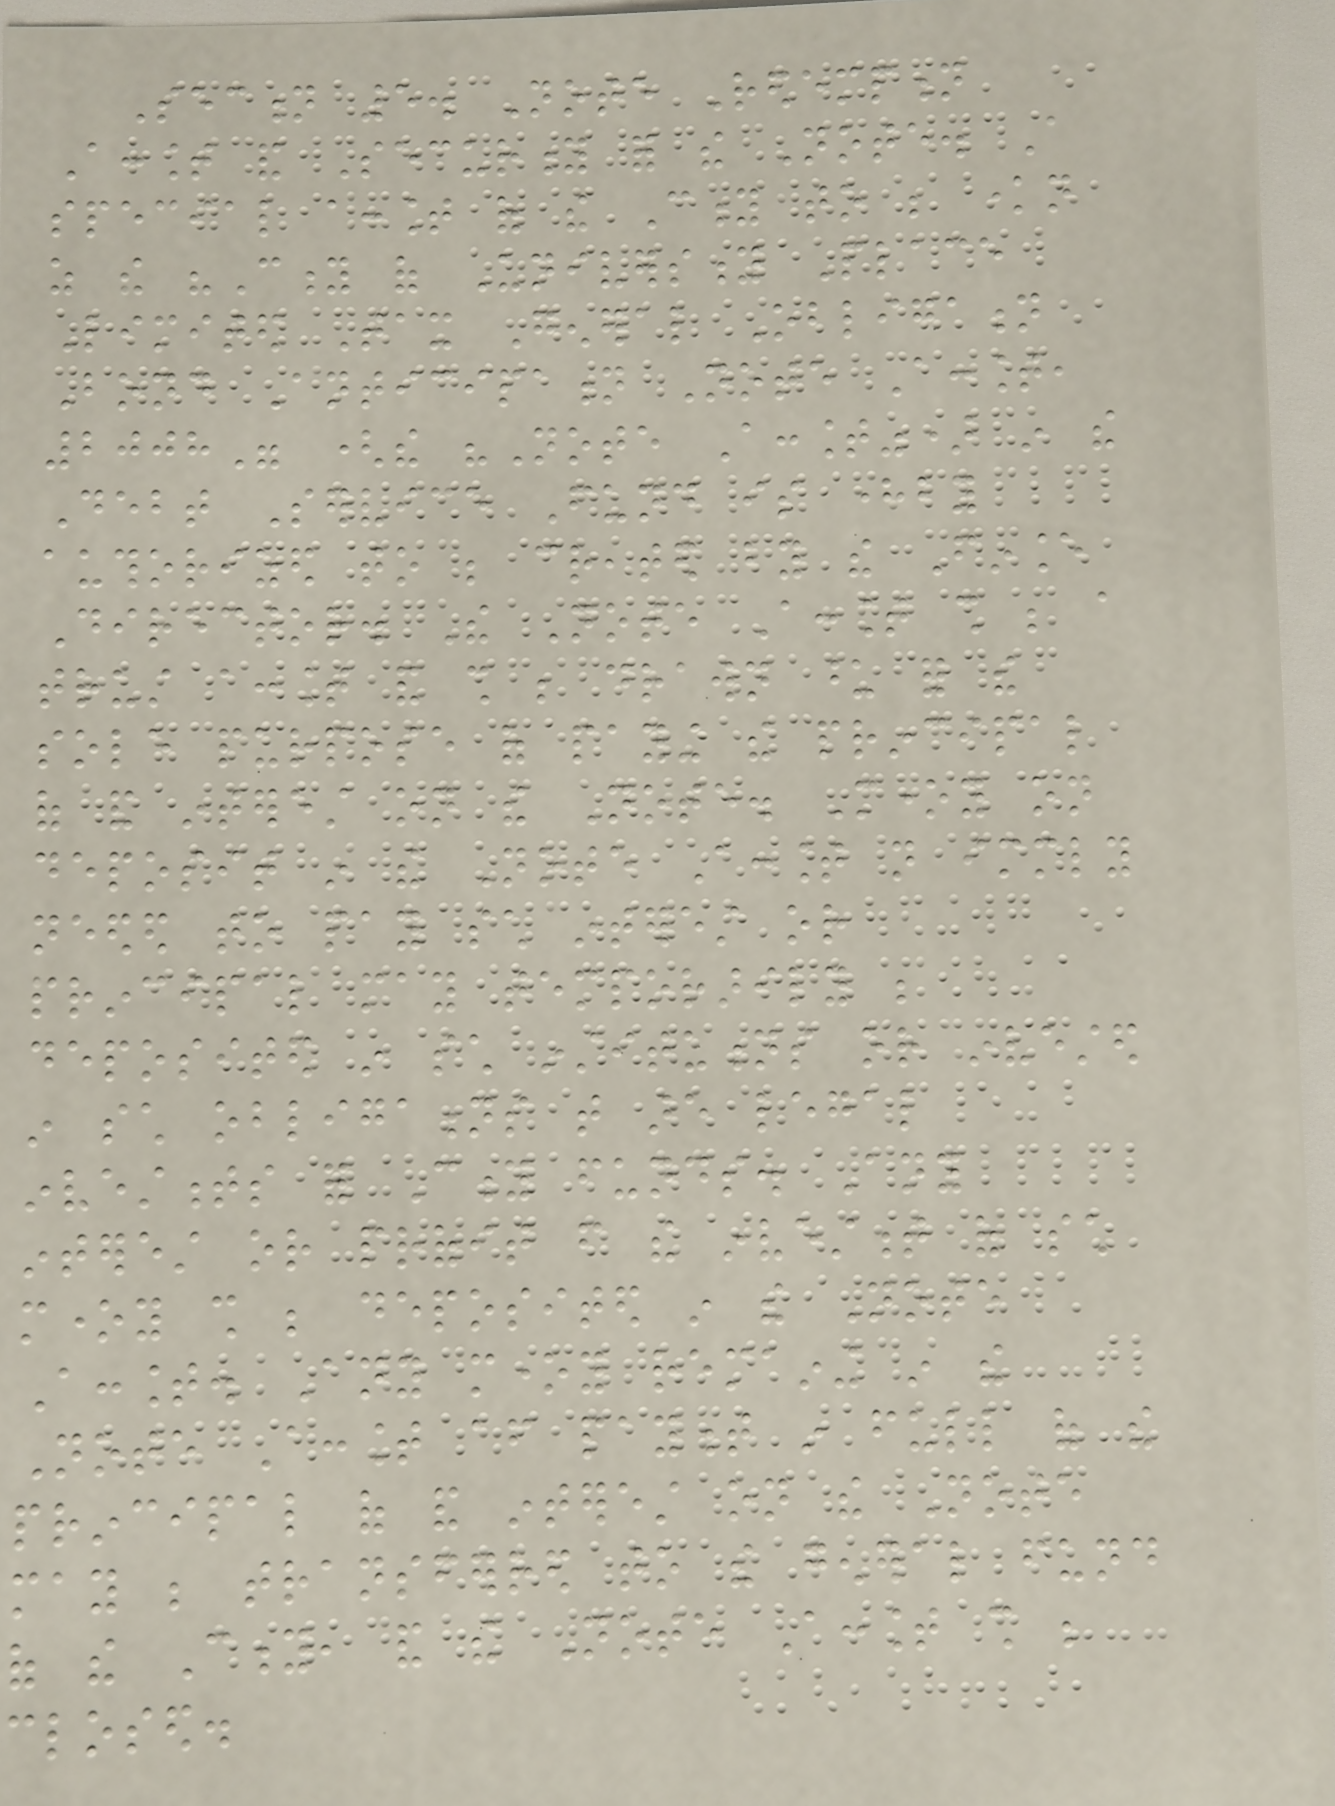Section 5. Note Redemption
Account and Security for the Note. A
special account of the City to be known
as the "City of University Place
Limited Tax General Obligation
Bond Anticipation Note Account,
2008" (the "Note Account") in the
Debt Service Fund is hereby
authorized to be created by the Finance
Director. The Note Account shall be a
trust account and shall be drawn upon for the
sole purpose of paying the principal
of and interest on the Note. Money on
deposit in the Note Account not immediately
needed to pay such interest or
principal may temporarily be
deposited in such institutions or invested
in such obligations that are legal
investments for City funds. Any
interest or profit from the investment of such
money shall be deposited in the Note
Account. Any money remaining in the
Note Account after payment in full of the
principal of and interest on the Note
may be transferred to the general fund
of the City, and the Note Account shall be
closed.
